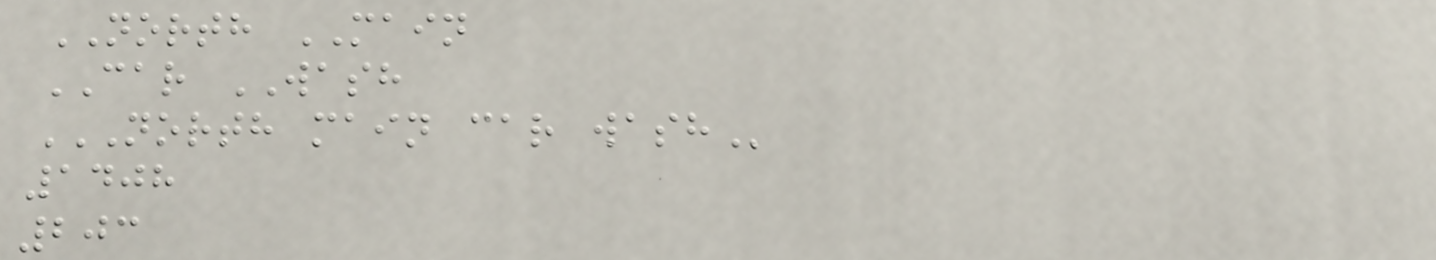NORTH MAIN
CAR WASH
NORTH MAIN CAR WASH
1408
203
